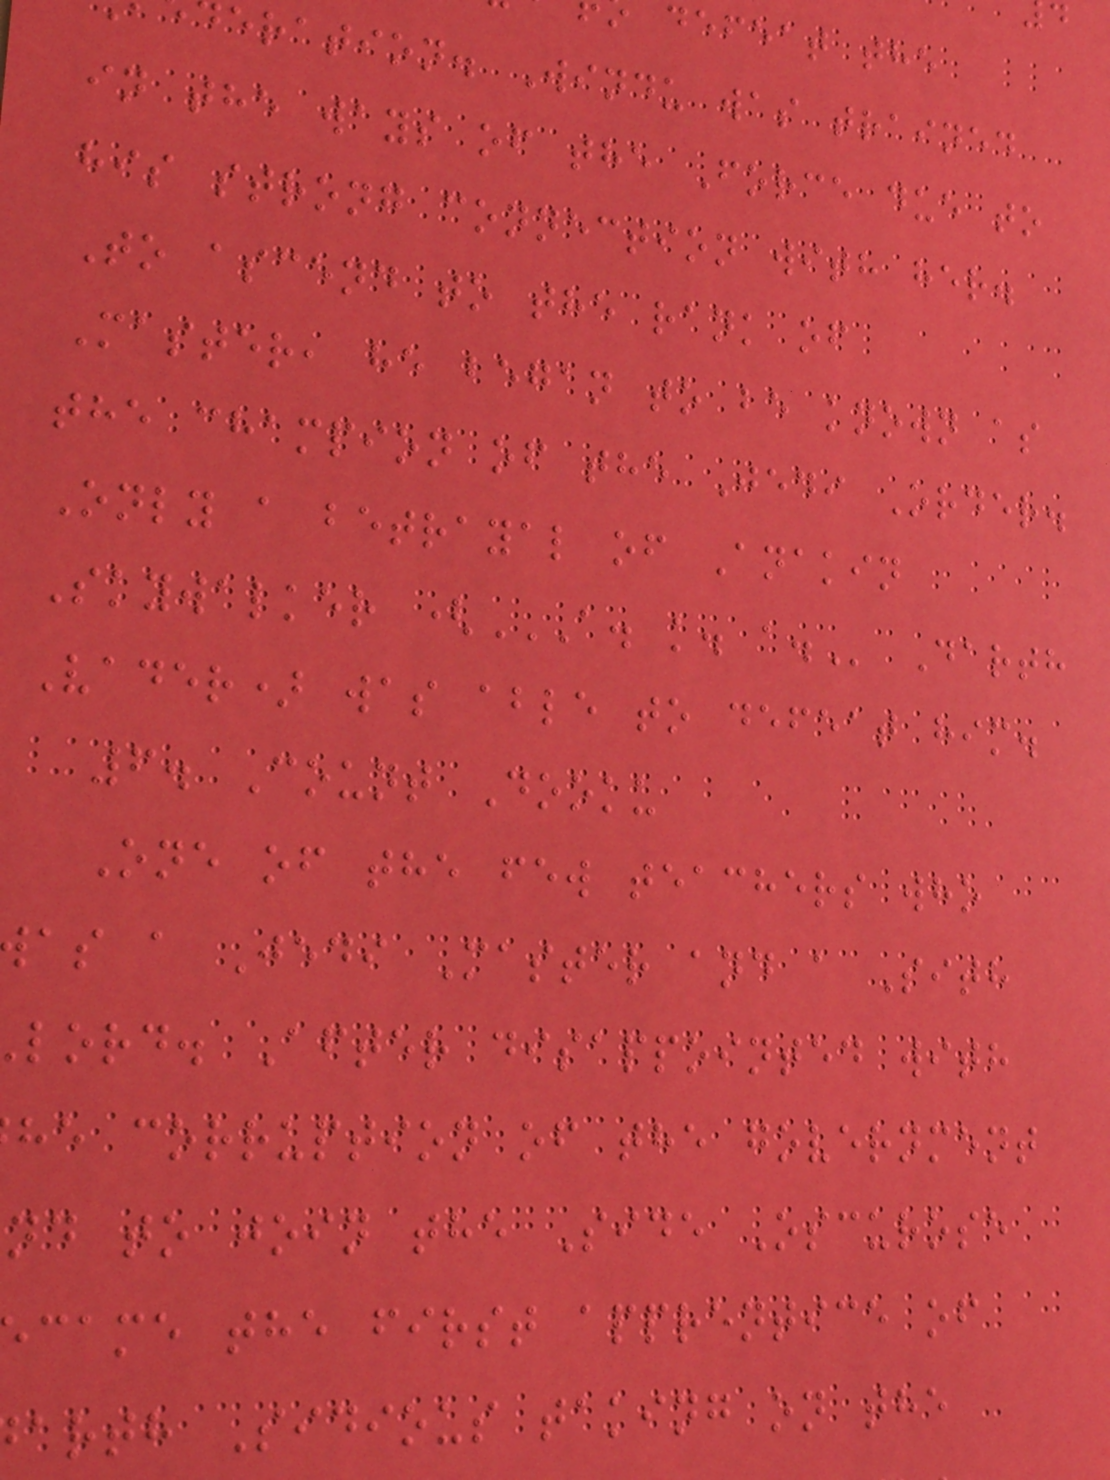defeat the
eration. Windu was trained
in the ways of the Force due to
his strong connection with her.
To ascend to the rank of
Master, he began to be known as
the champion of the Jedi Order.
Only a betrayal of Anakin
Skywalker (A. K. A. Darth
Vader) was able to defeat him.
6. Count Dooku
One of the few teachers who
as a Jedi Master and a Sith
lord. After disappointed with
he corruption of the government
nd to join the Side Oscurose
came the first apprentice of
arth Sidious taking on the
